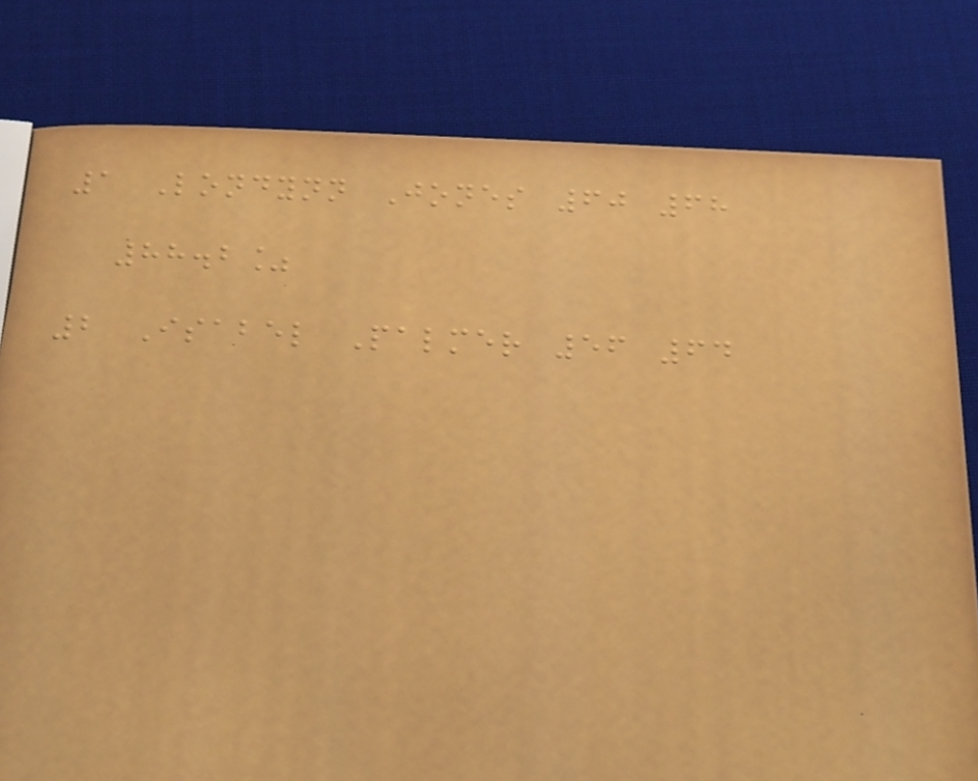1 Londynn Jones 60 68
88.2%
2 Isabel Palmer 56 64
